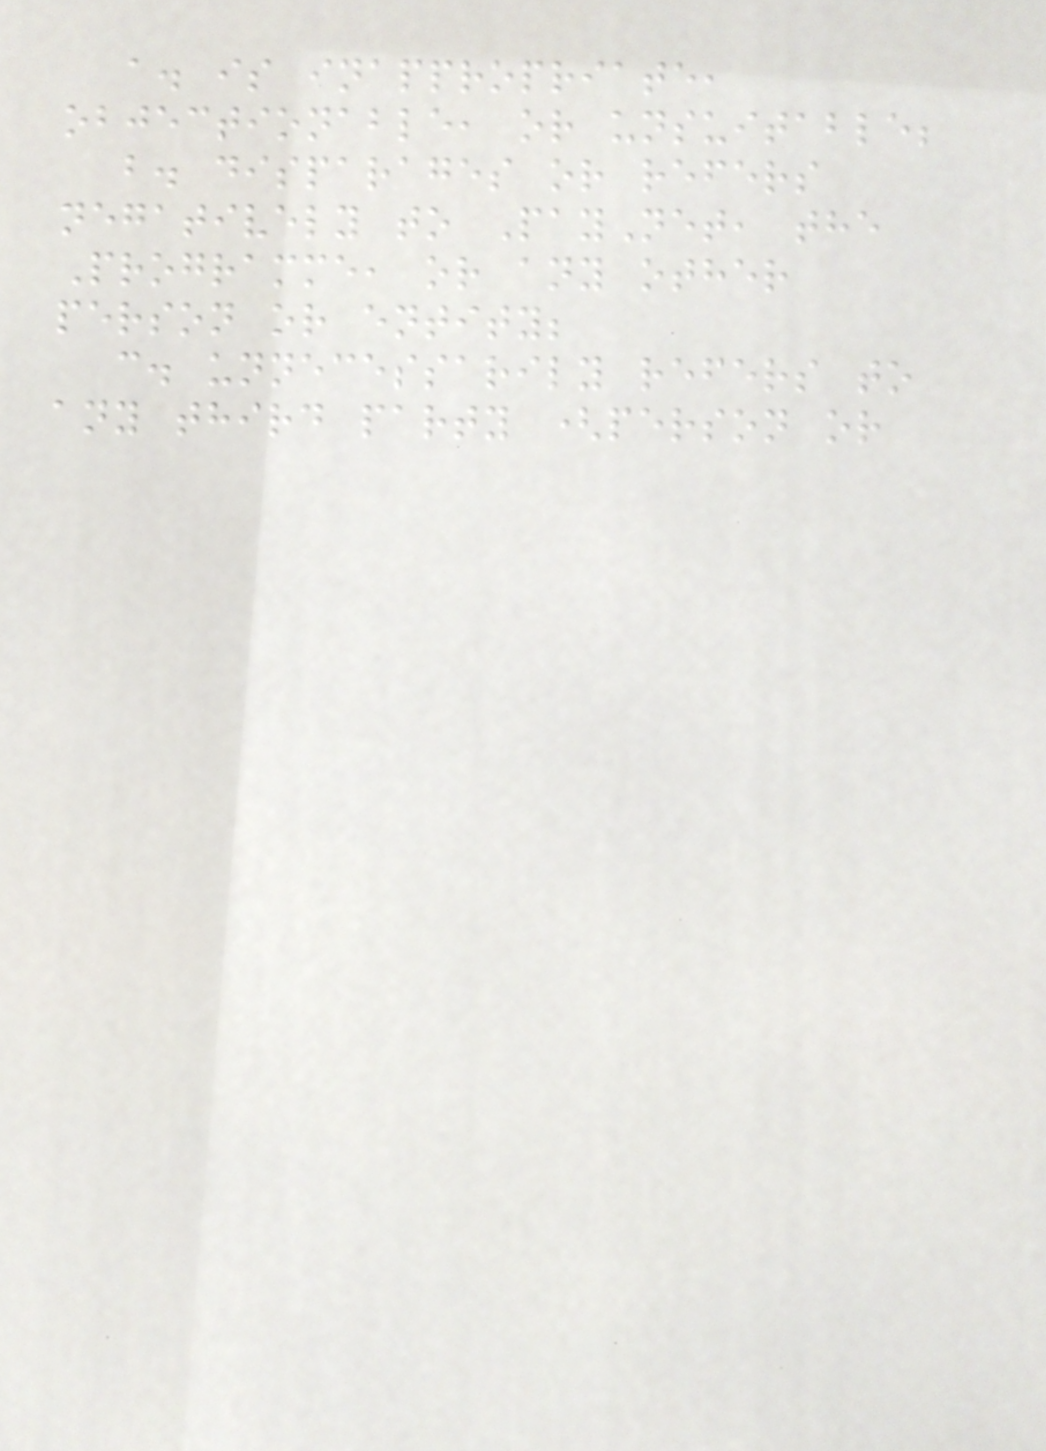a. is inappropriate,
objectionable, or unsuitable;
b. disparages or refers
negatively to PayNet, the
Programme, or any other
person or entity;
c. unnecessarily refers to
any third party (person or
